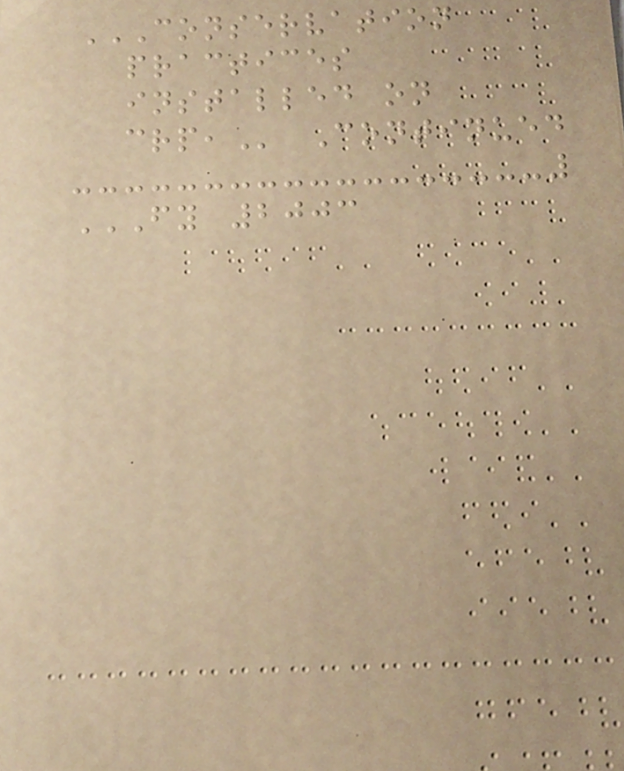CONSERVATION
PRACTICES
INSTALLED ON
CRP, Continued
FY 2003
